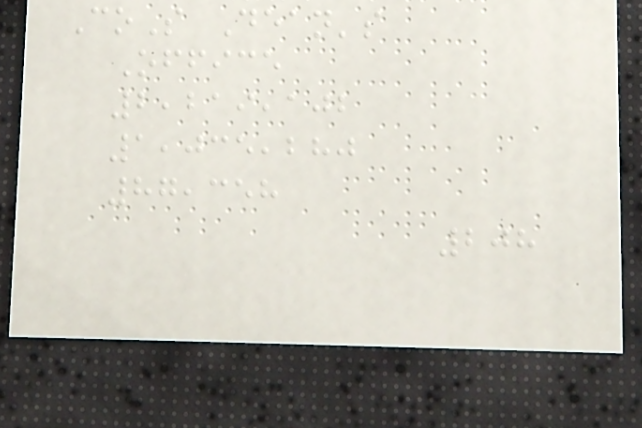CoS Dean's
Office
2,219,102
1,035,280
87,358
208
